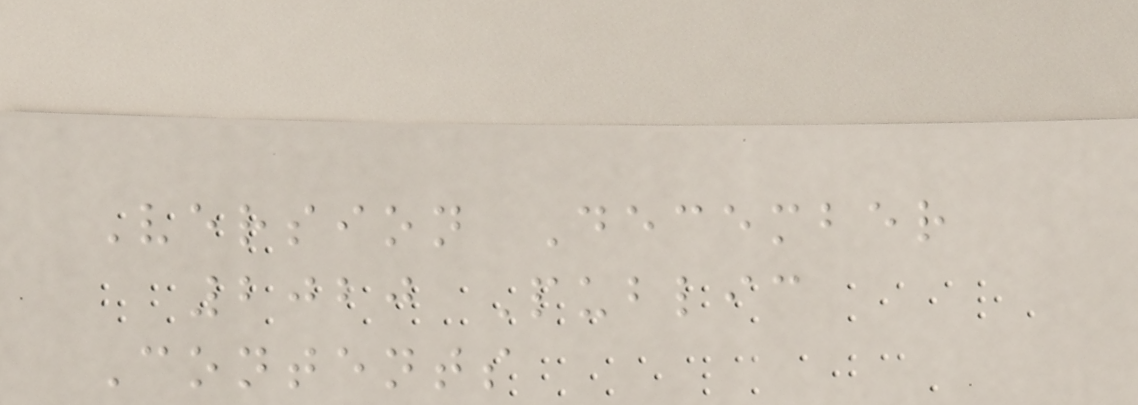Version December
2020 Public
Contents
